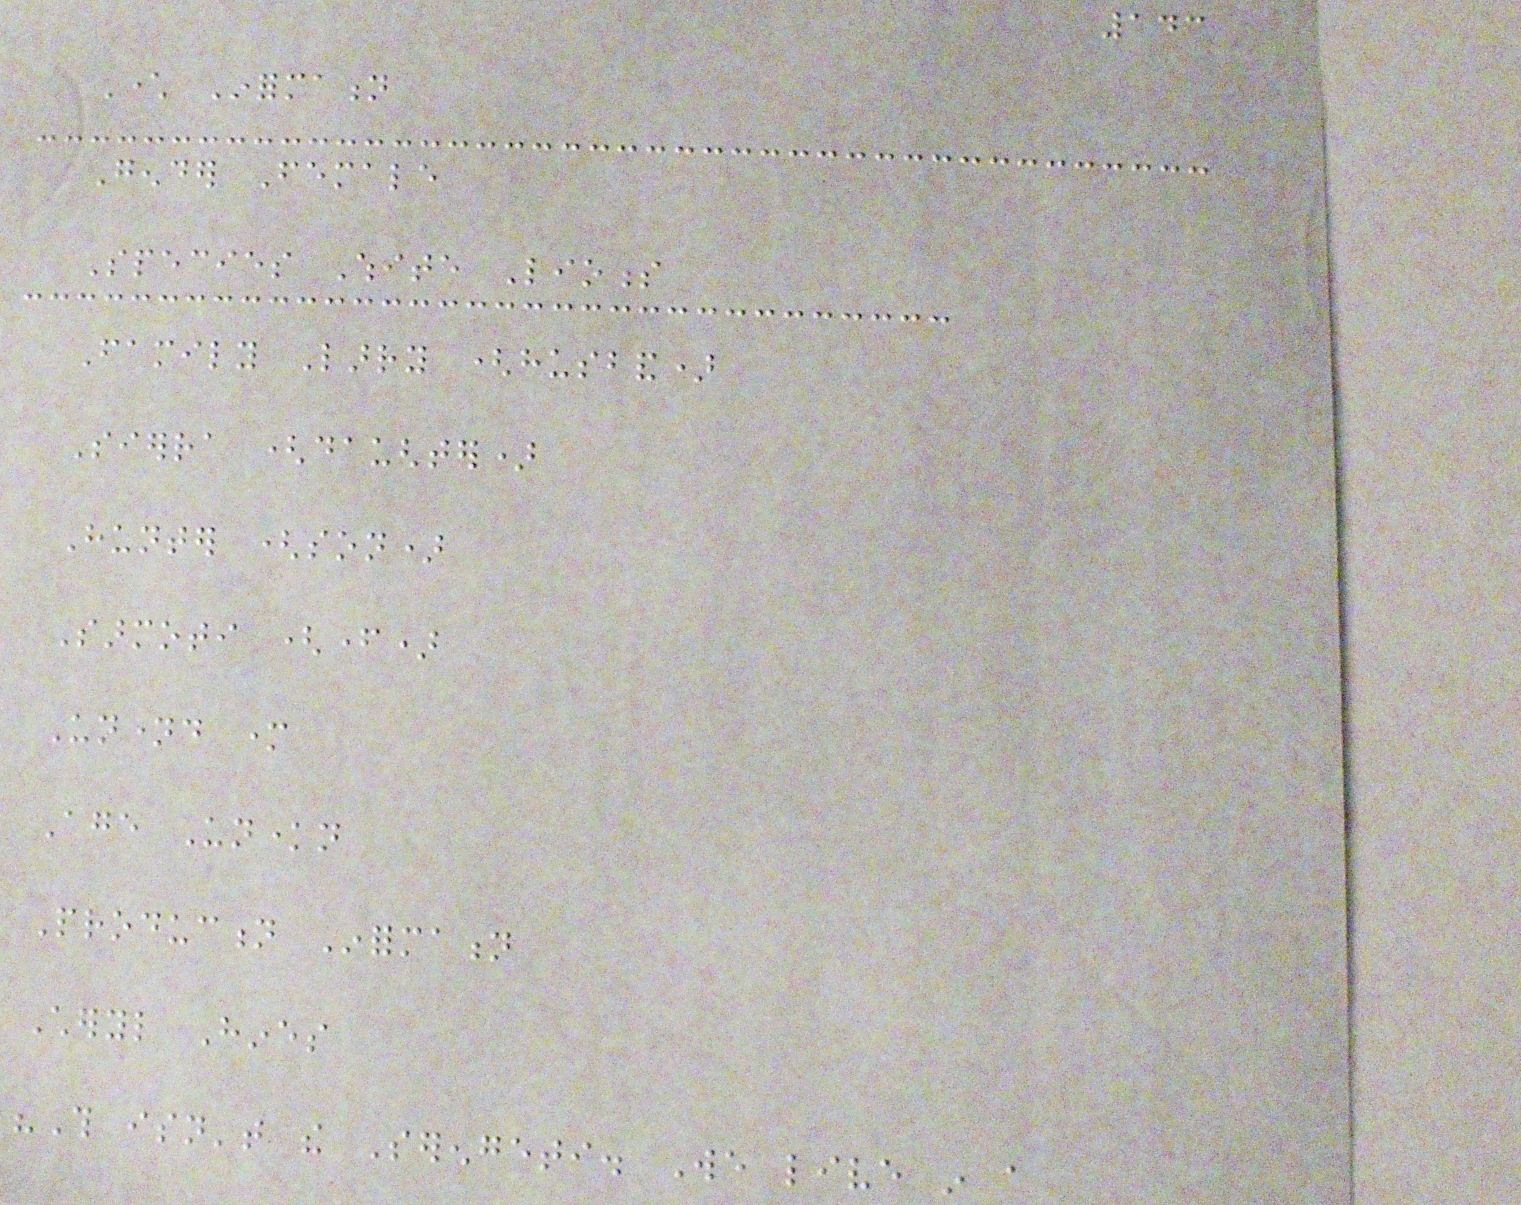143
Character Information
Gender Female
Species White Lioness
Family Larry (husband)
Sierra (daughter)
Hunter (son)
Sarmoti (father)
Unnamed mother
Age Unknown
Production Information
Cheryl Hines
"This isn't the Serengeti. We live in a
